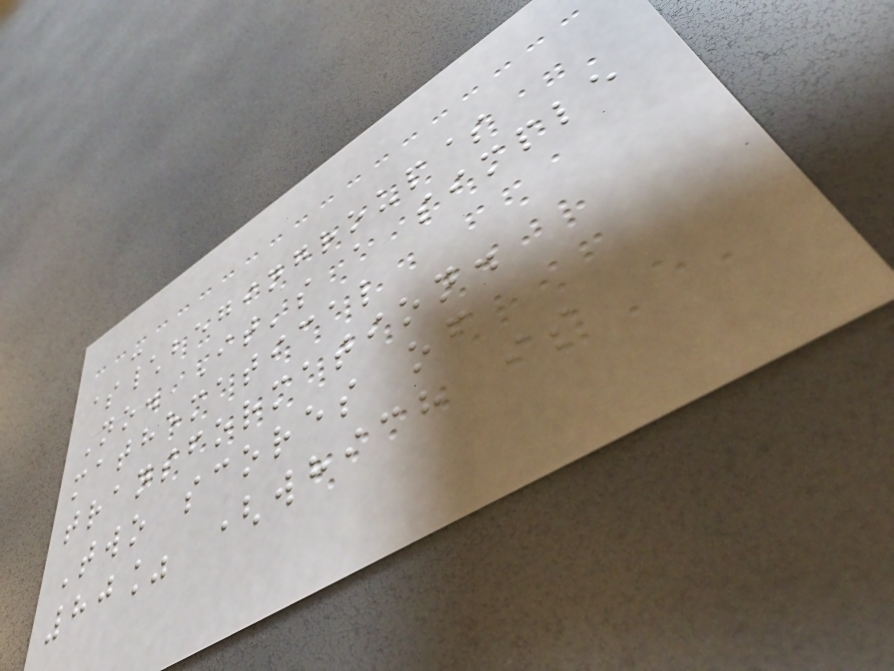-
$\begingroup$
No. It's a simple
mathematical
transformation.
Two scores of
80% (which is
